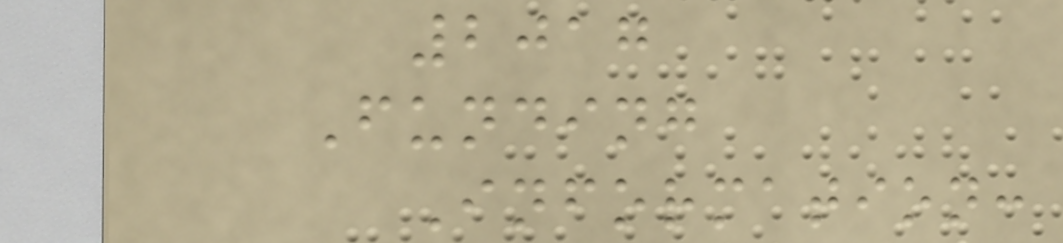2017
Funding
Information:
